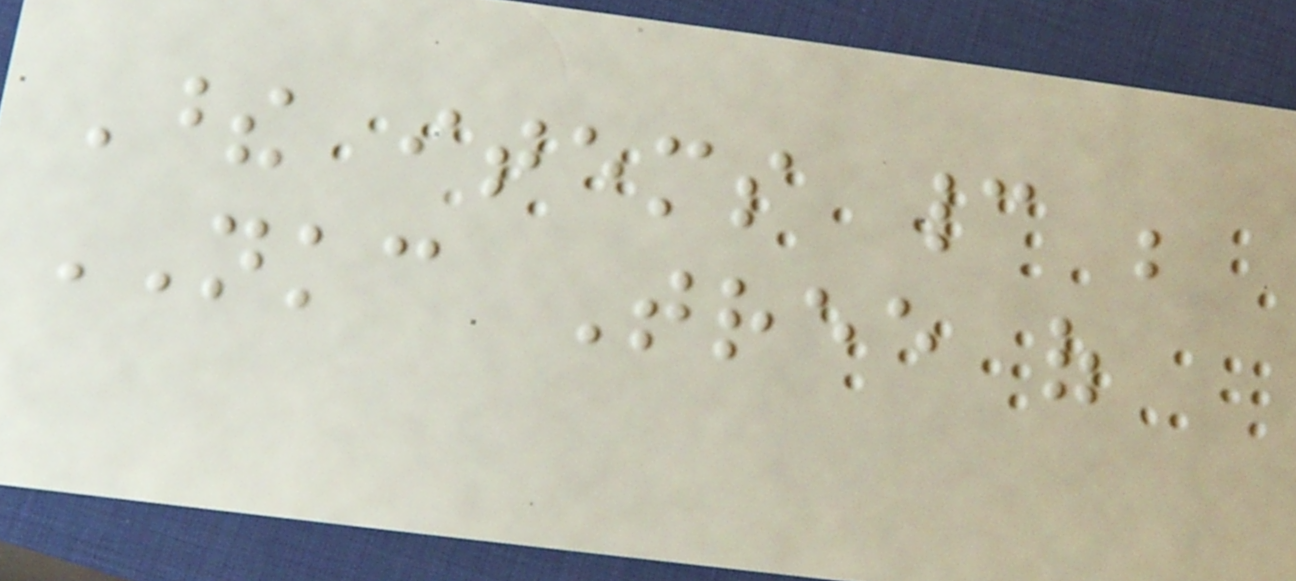These items cannot be
NKC Tree of
